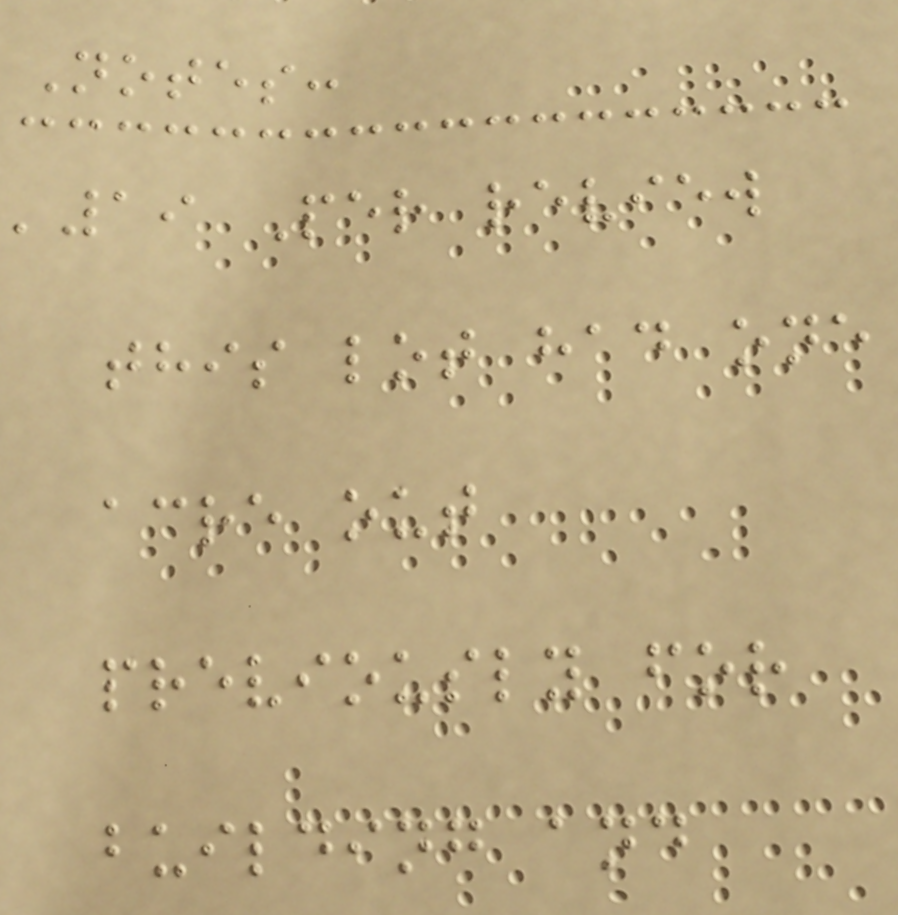Notes:
'19 Per review
this lot had one
acre out
previously for
building and
